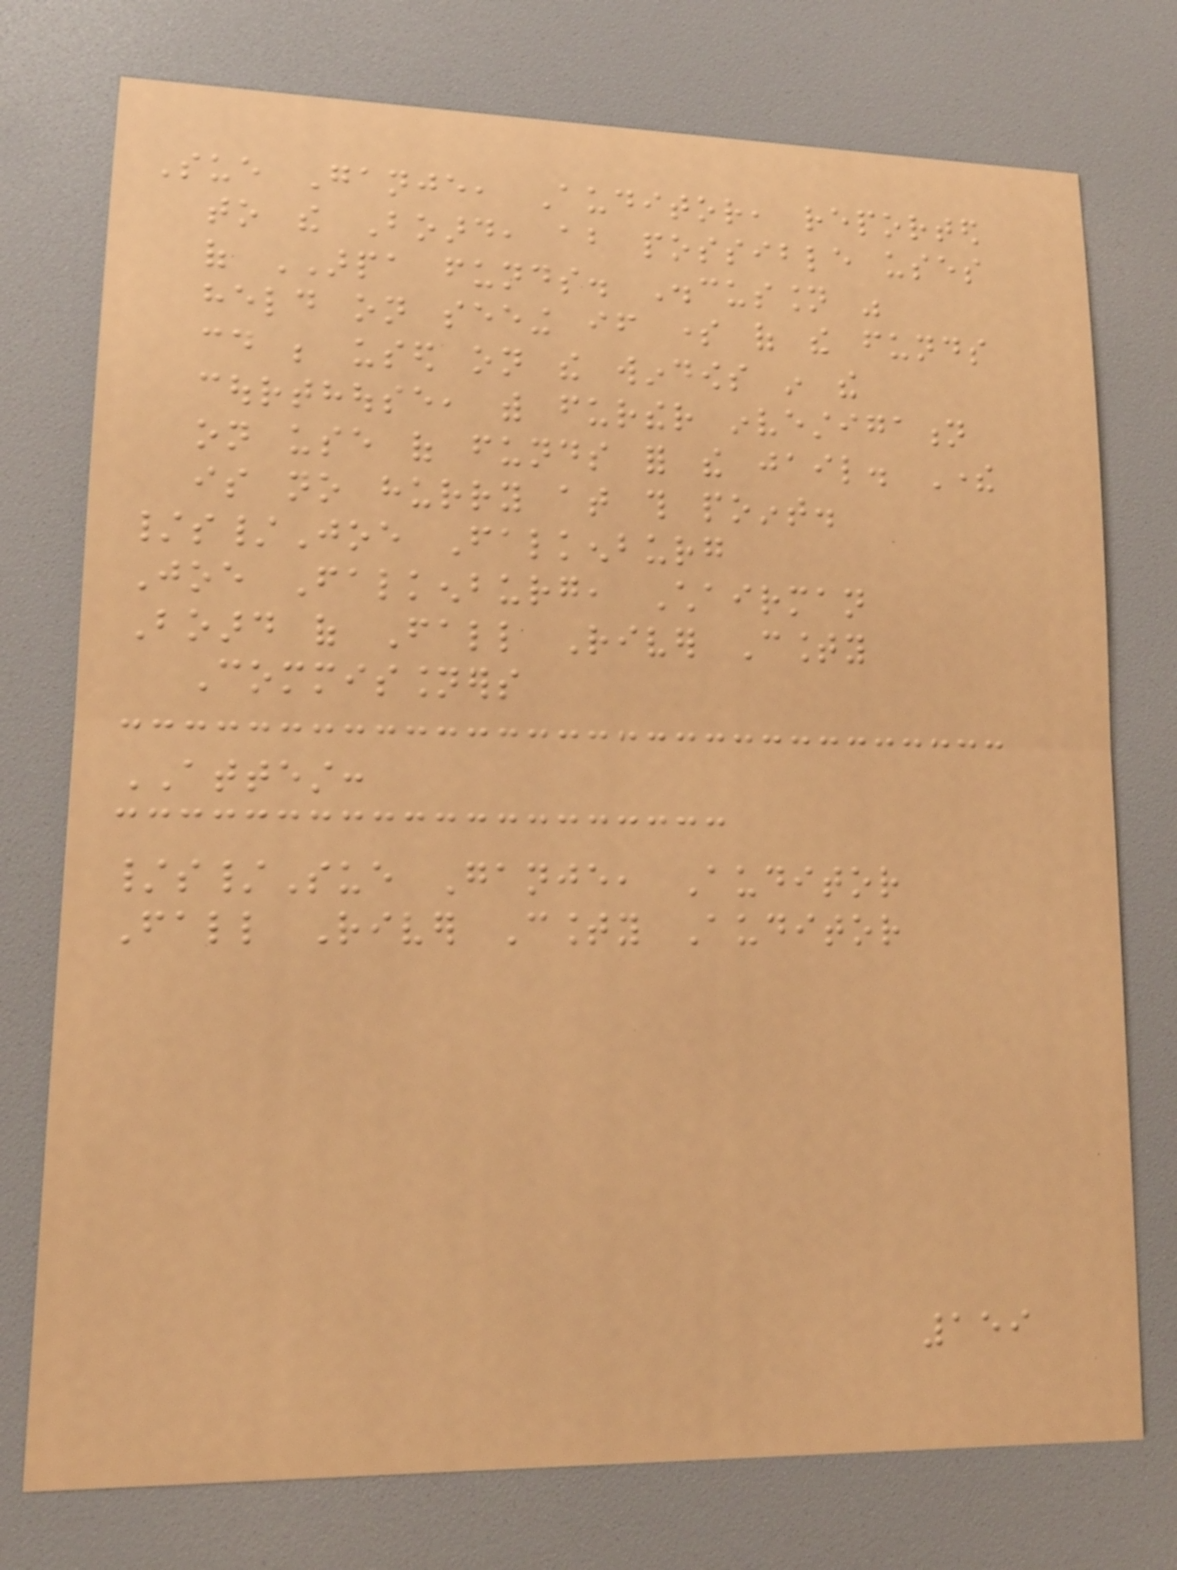Sue Ganje, Auditor, reported
to the Board, about possible uses
of ARPA funds. Discussion was
held on seeing if some of the funds
could be used on the windows in the
courthouse, with further investigation
on use of funds for the jail. There
is no hurry at this point.
/s/Joe Falkenburg
Joe Falkenburg, Chairman
Board of Fall River County
Commissioners
ATTEST:
/s/Sue Ganje, Auditor
Fall River County Auditor
159
